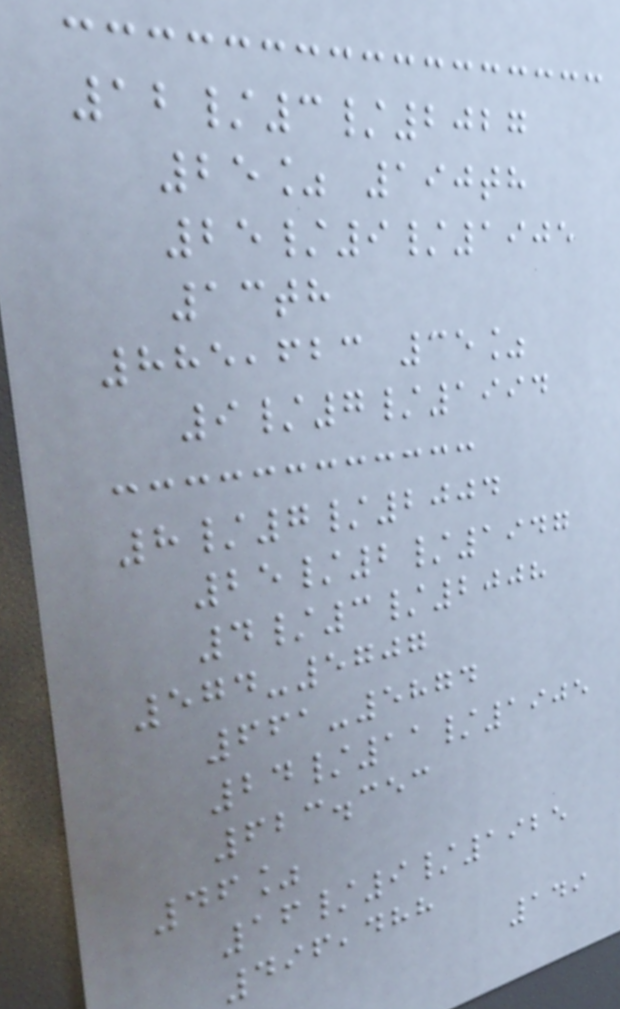12/3/2027
25% 190th
25/9/1905
13th
885,623 35%
9/7/1994
8/7/2004
25/2/1947
4/3/2008
574-5707
661-5874
24/11/1905
623.353
46%
16/9/1925
496,488
149
